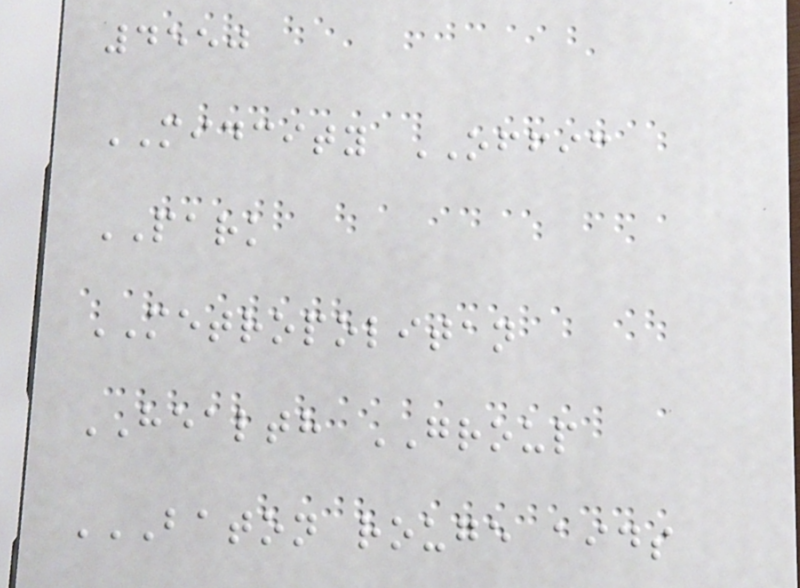4550
MIDCITY OFFIC
PARK
METROPOLITAN
HEALTH GROUP
BATON ROUGE AIDS
